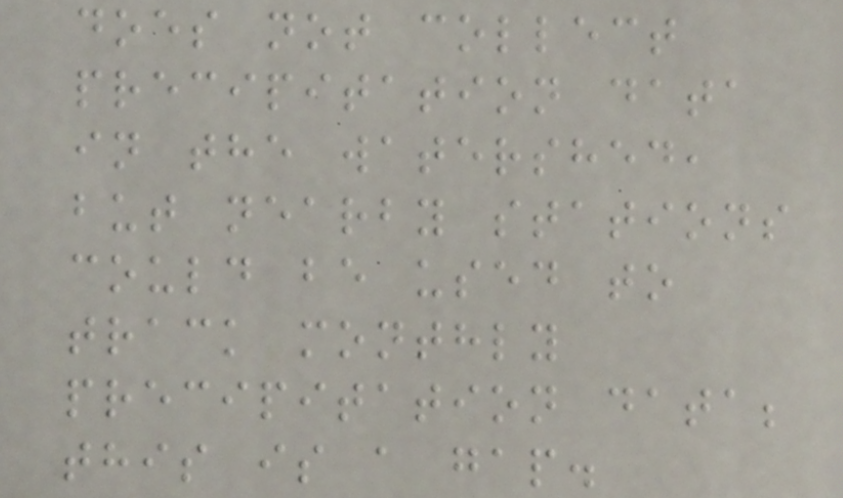does not collect
precipitation data
in the watershed,
but nearby stations
could be used to
track monthly
precipitation data;
this is a gap.
